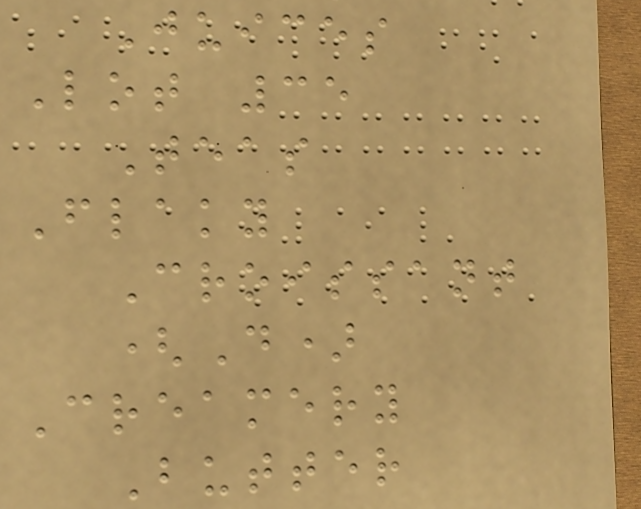Juices
Lot 35
Teas
Flaky
Croissant
(D)
Creamery
Butter
